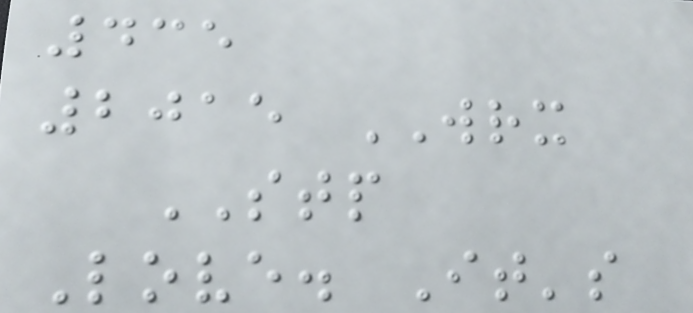435
2015 WRX
STP
Love. It's
